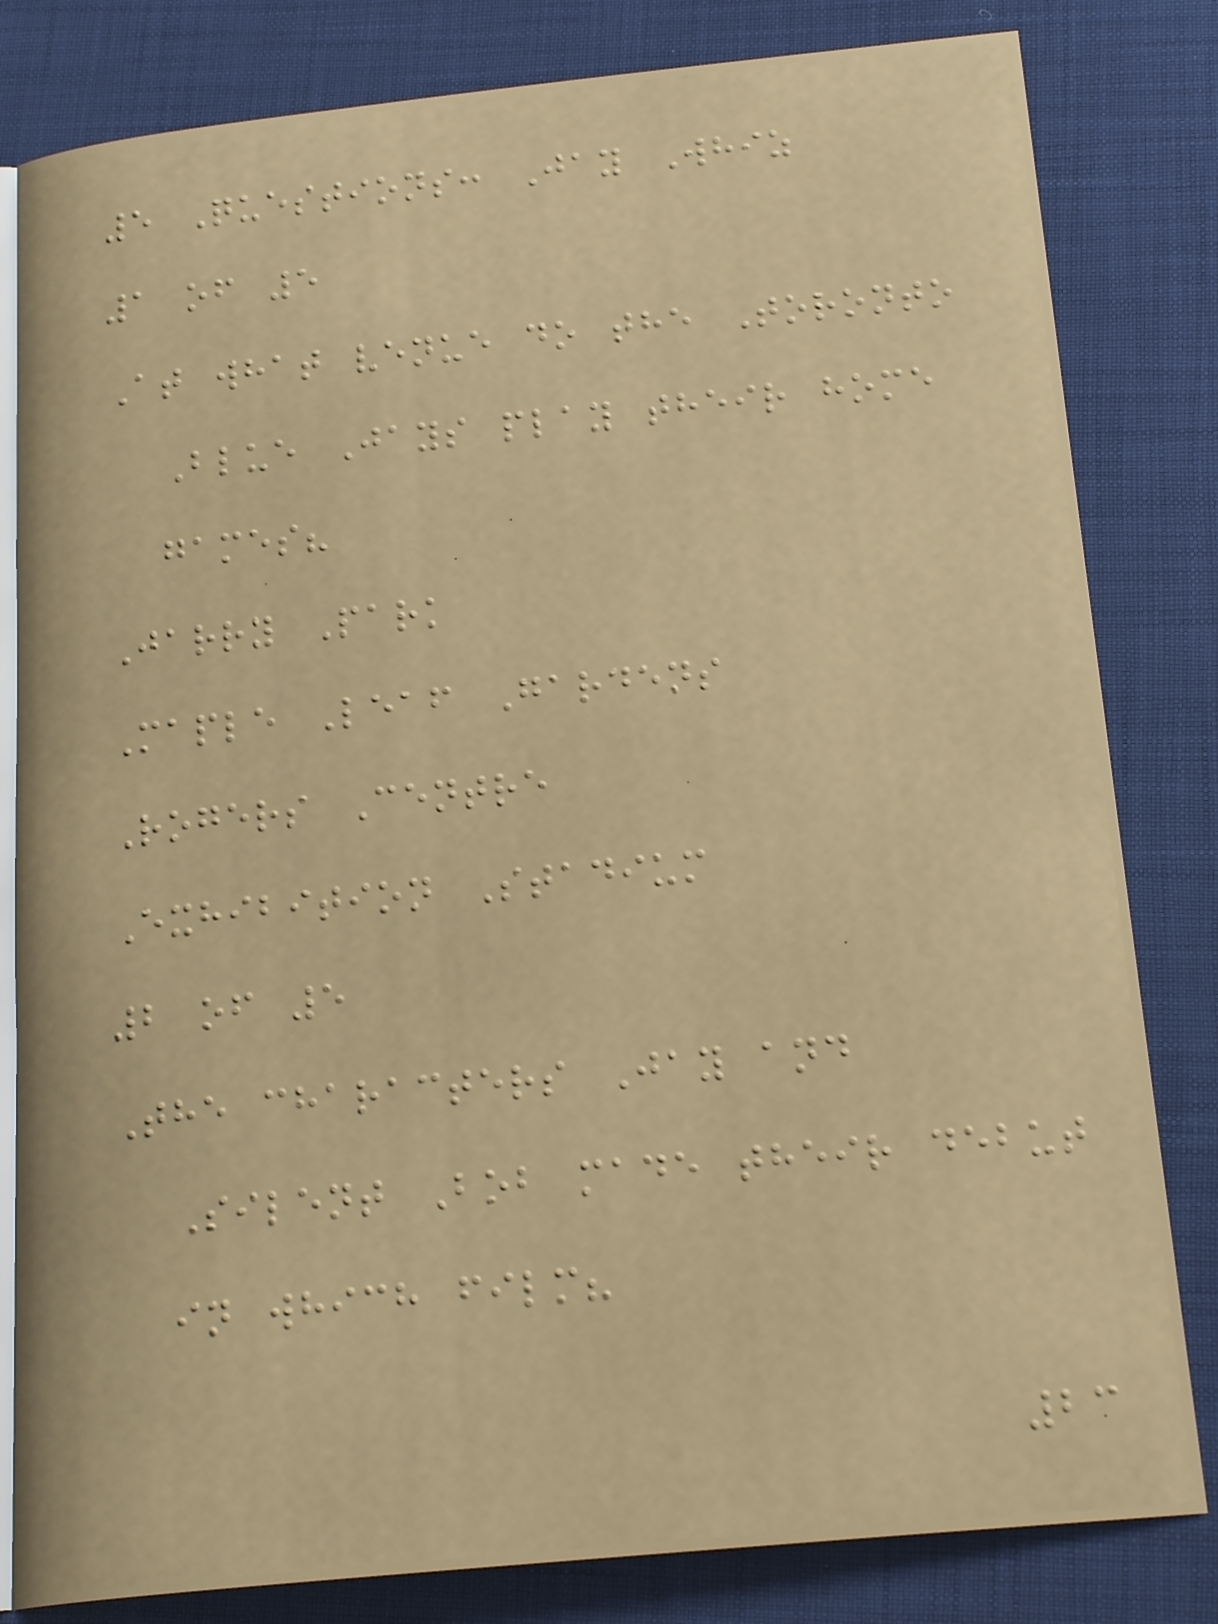5 Questions: Jay Whiz
1 of 5
At what venue do the Toronto
Blue Jays play their home
games?
Jarry Park
Maple Leaf Gardens
Rogers Centre
Exhibition Stadium
2 of 5
The characters Jay and
Silent Bob made their debut
in which film?
23
